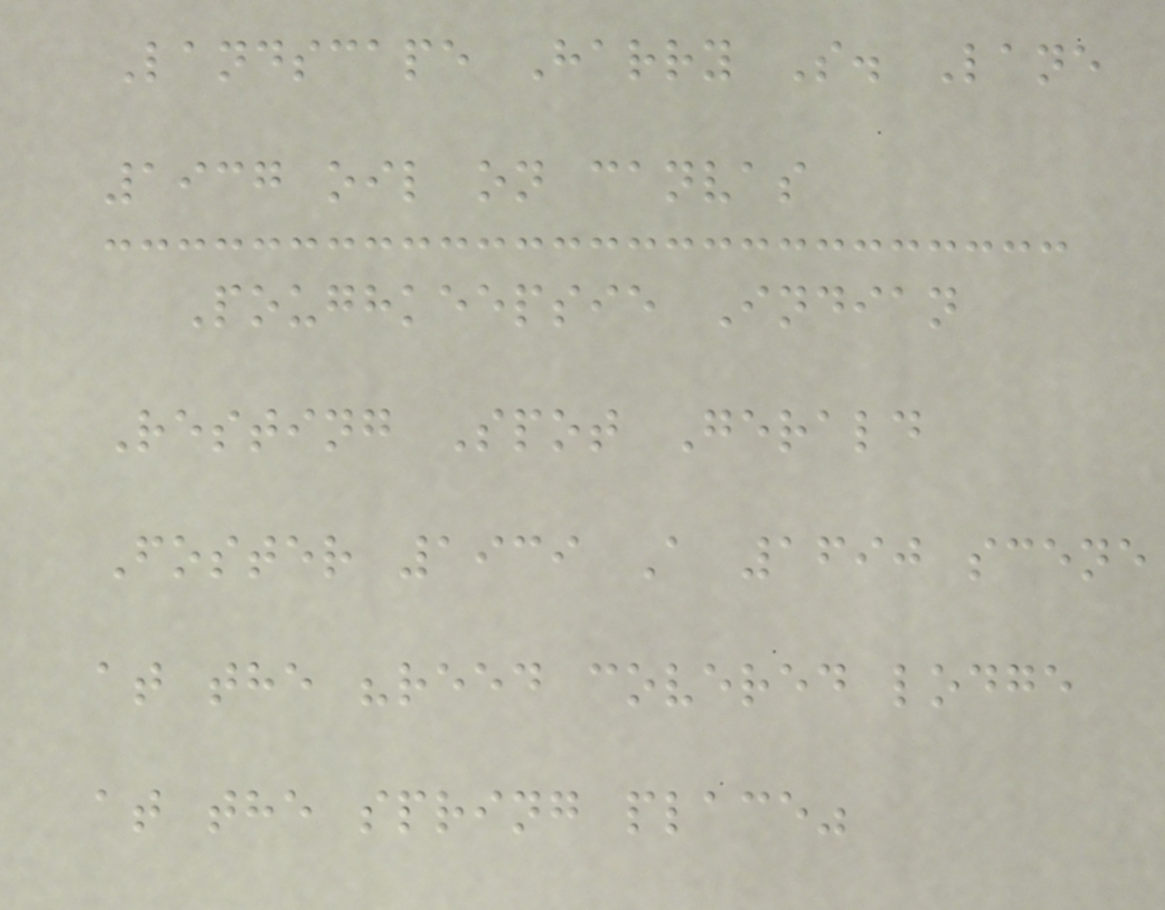Landscape Harry S. Lane
1937 oil on canvas
Poughkeepsie Indian
Resting Spot Gerald
Foster 1939 A 1690 scene
at the "reed covered lodge
at the spring place"
